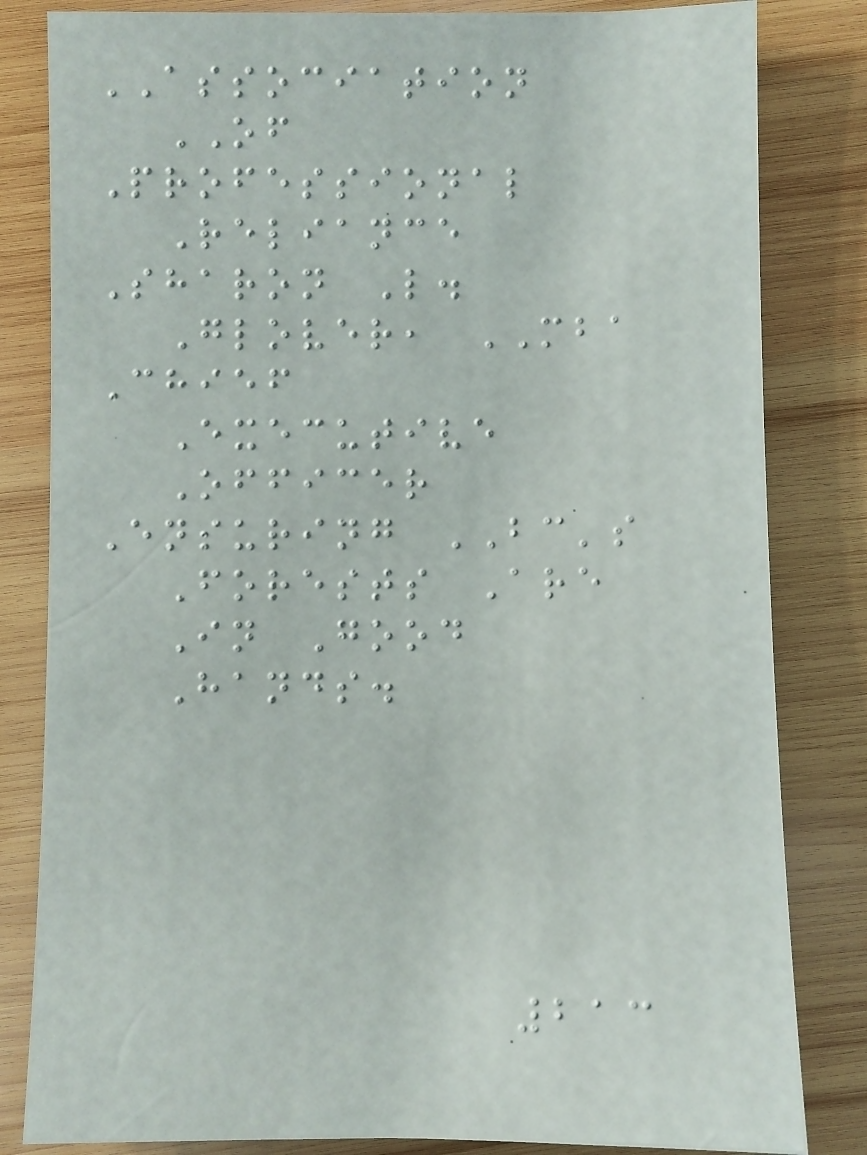ASSOCIATION
OF
Professional
Reliance
Sharon L.
Glover, MBA
Chief
Executive
Officer
Ensuring BC's
Forests Are
In Good
Hands.
213
